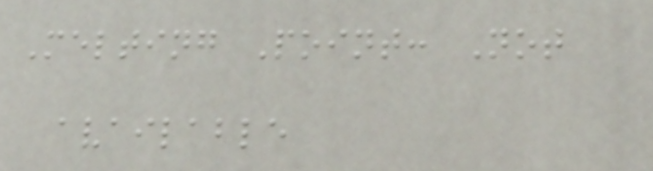Melting Point: Not
available
